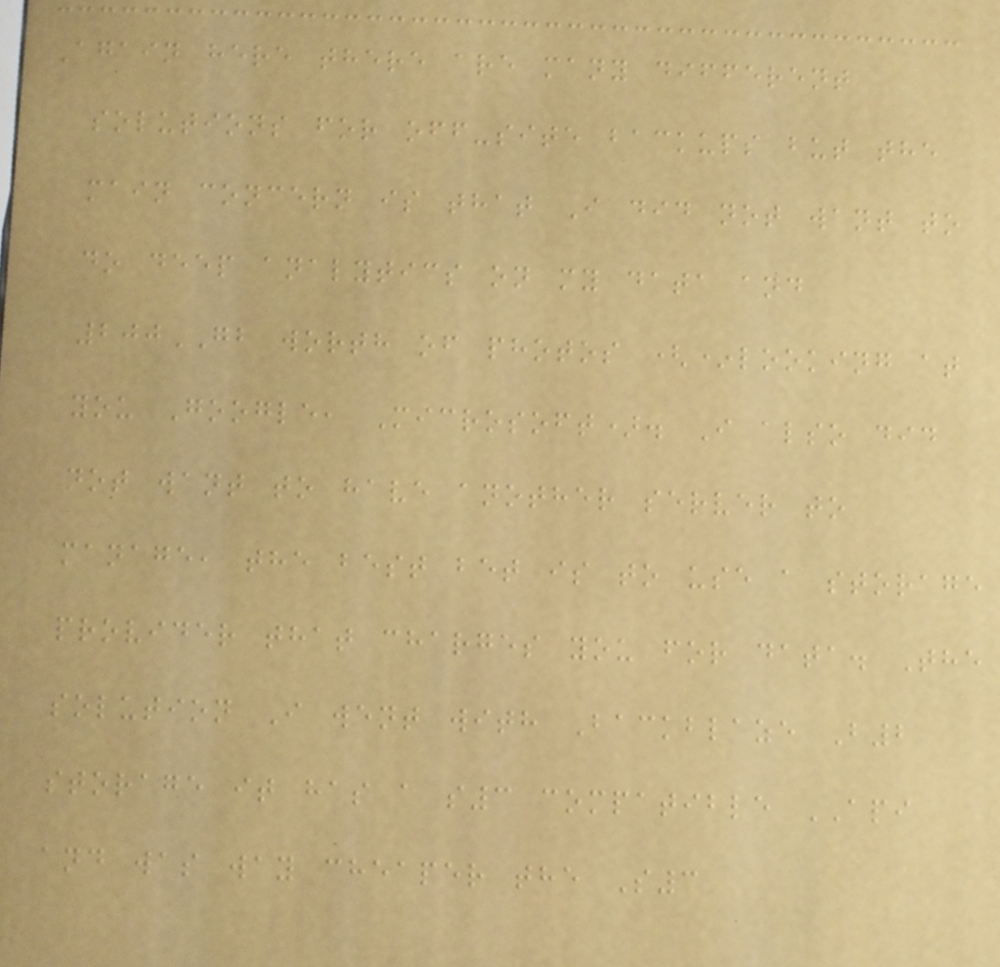Again here there are many different
solutions for off-site backups but the
main concern is that I did not want to
do deep analytics on my data and
200GB worth of photos (*looking at
you Google, Microsoft). I also did
not want to have another server to
manage, the best bet is to use a storage
provider that charges you for data. The
solution I went with Backblaze B2
storage it has a s3 compatible API
and was way cheaper the S3
